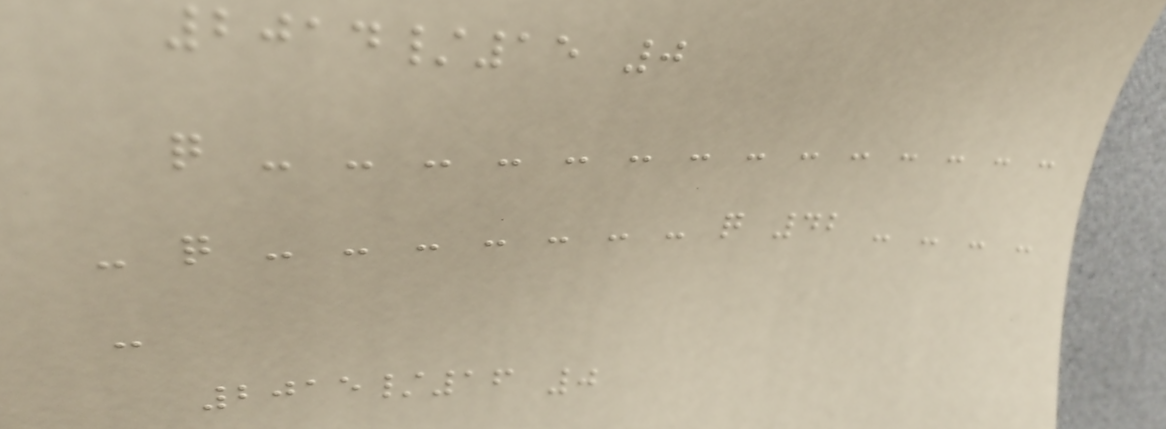2014/15 0
q - - - - - - - - - - - - - -
- q - - - - - - - q 42 - - - -
-
2015/16 0
